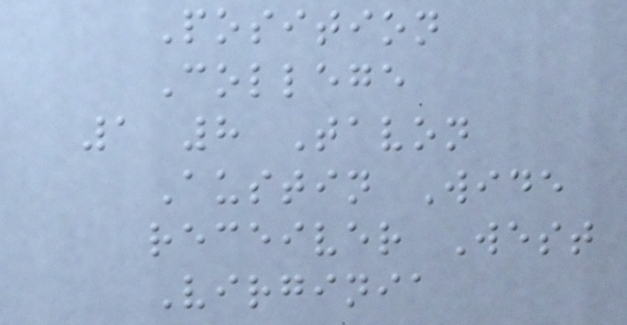Position
College
1 8 Tavon
Austin Wide
receiver West
Virginia
